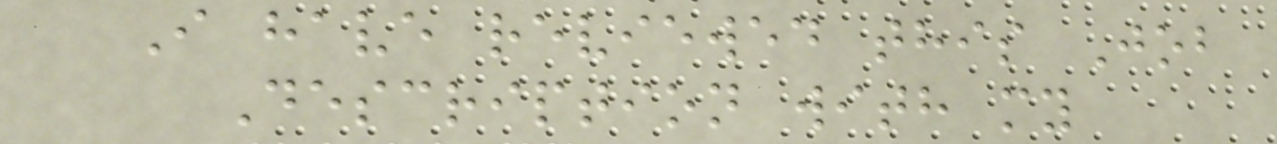I have reviewed this Job
Description with my
